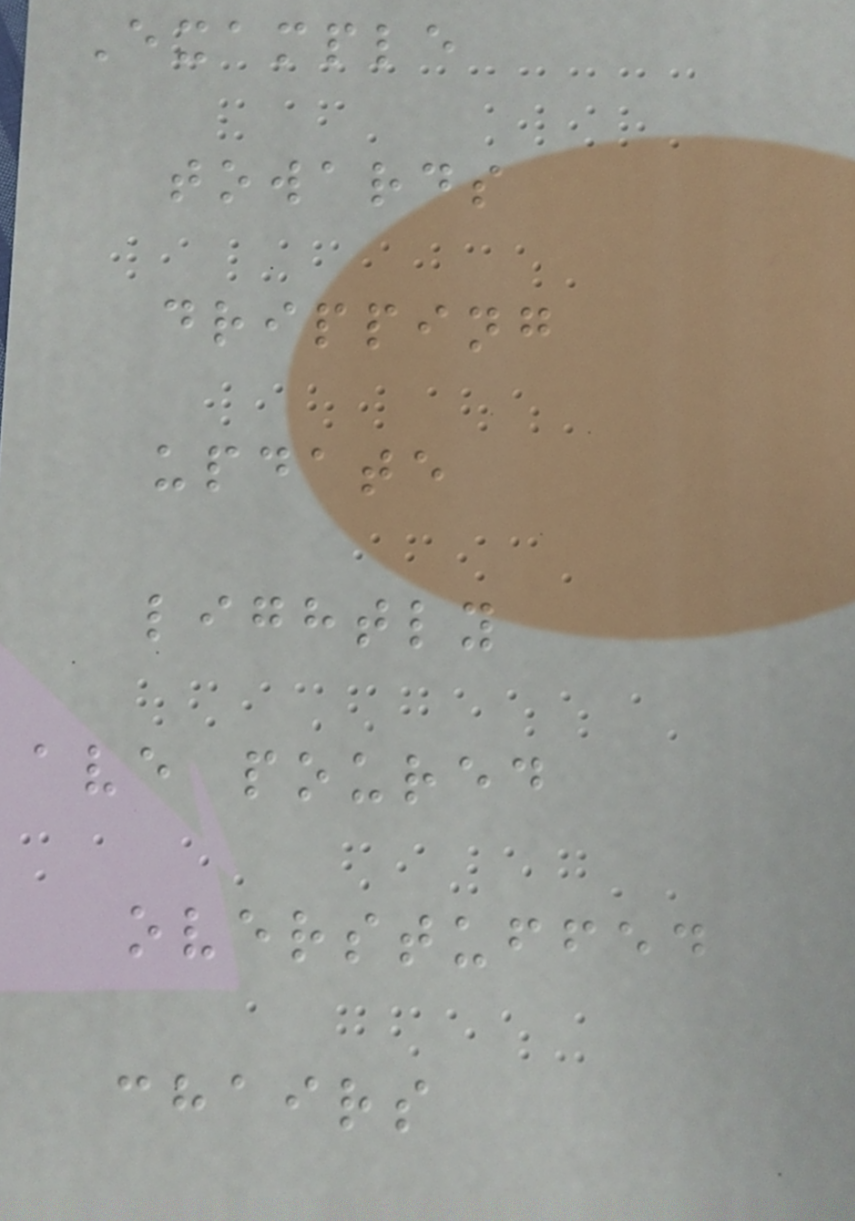Example
towards
dripping
update
lightly
ave poured
overstuffed
chairs
